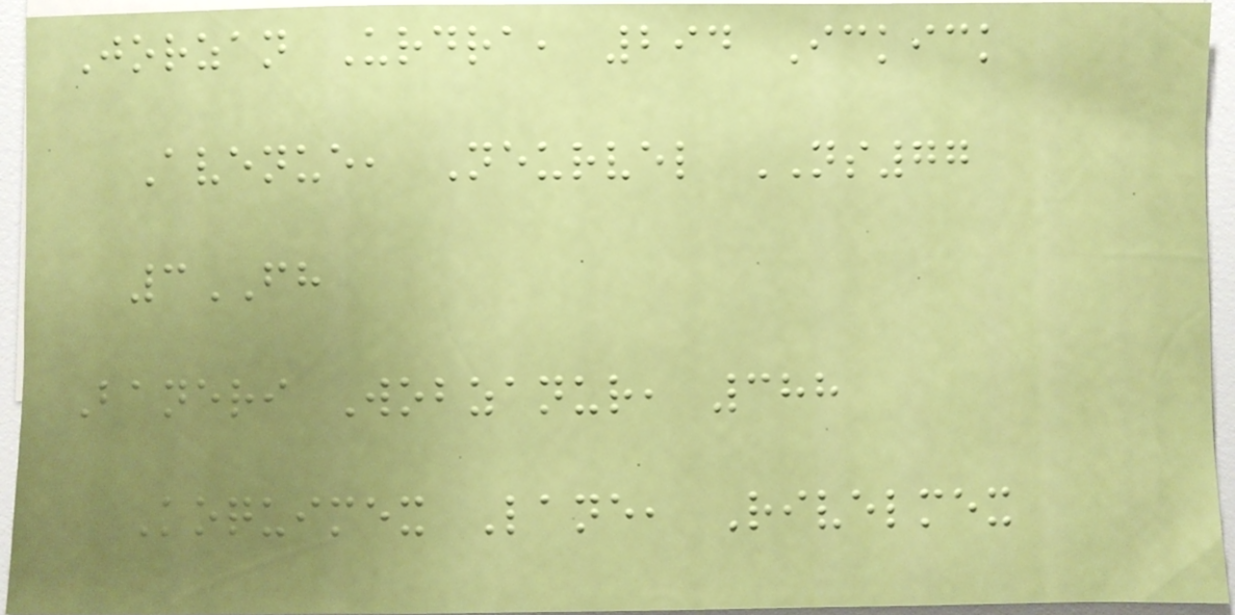Jorzan Urdra, 294 Ickick
Avenue, Neurvel NS77
3FH
Baneri Wobzanur, 388
Koquimex Lane, Rivelmex
